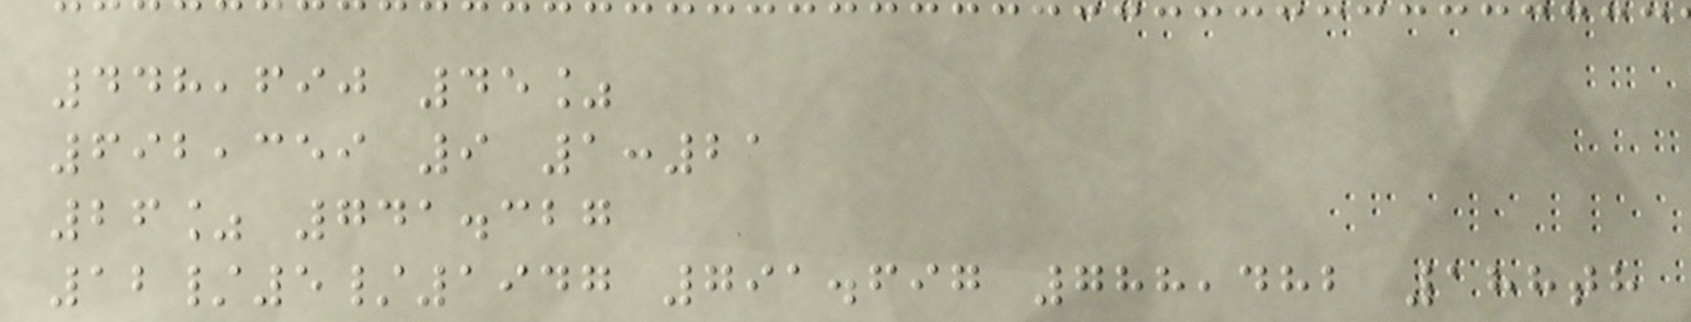448,690 45%
692,359 9 1:21
26% 741.327
12/5/1947 791.697 788,482 188th
